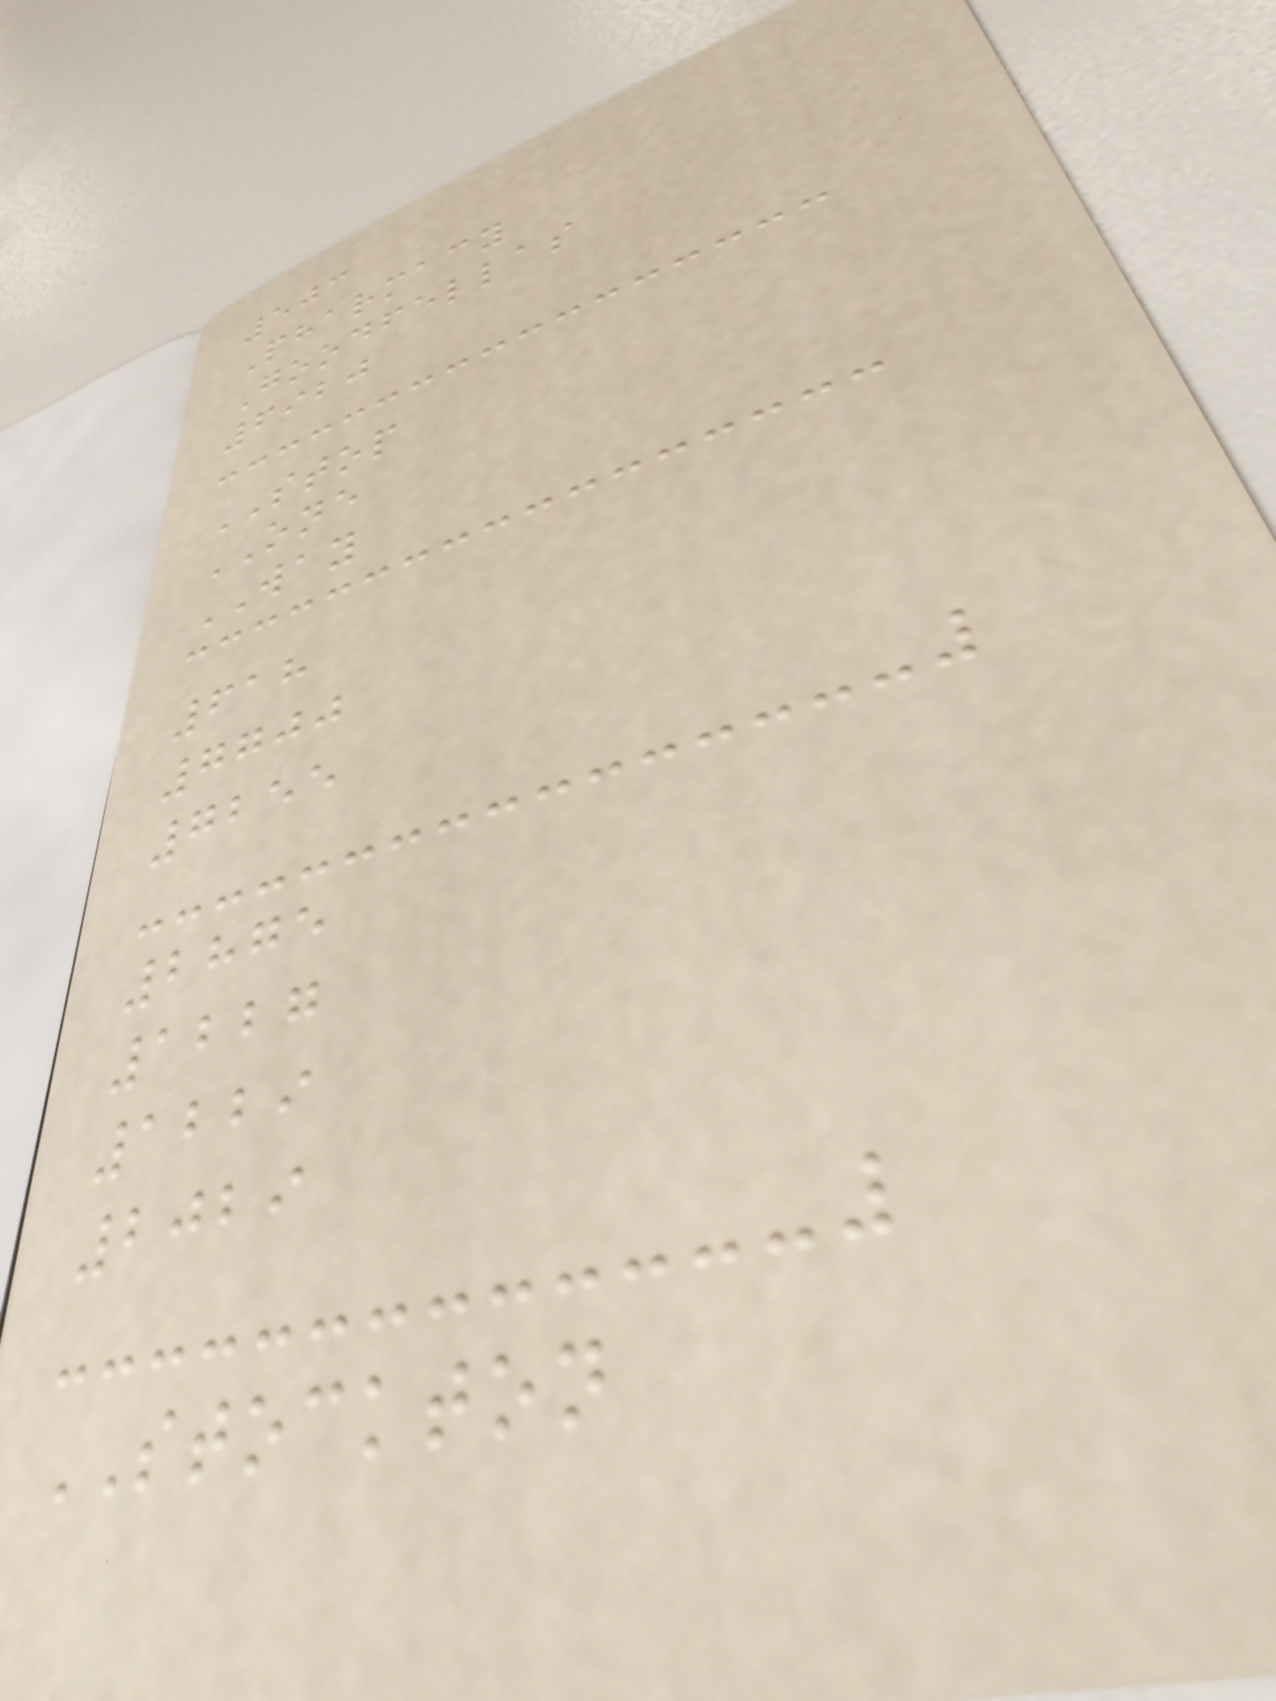503
Pharmacy
Goodfellas
6920
STOP
ONE
WAY
618
7700
7255
2875
1227
1229
2029
STOCKTON
